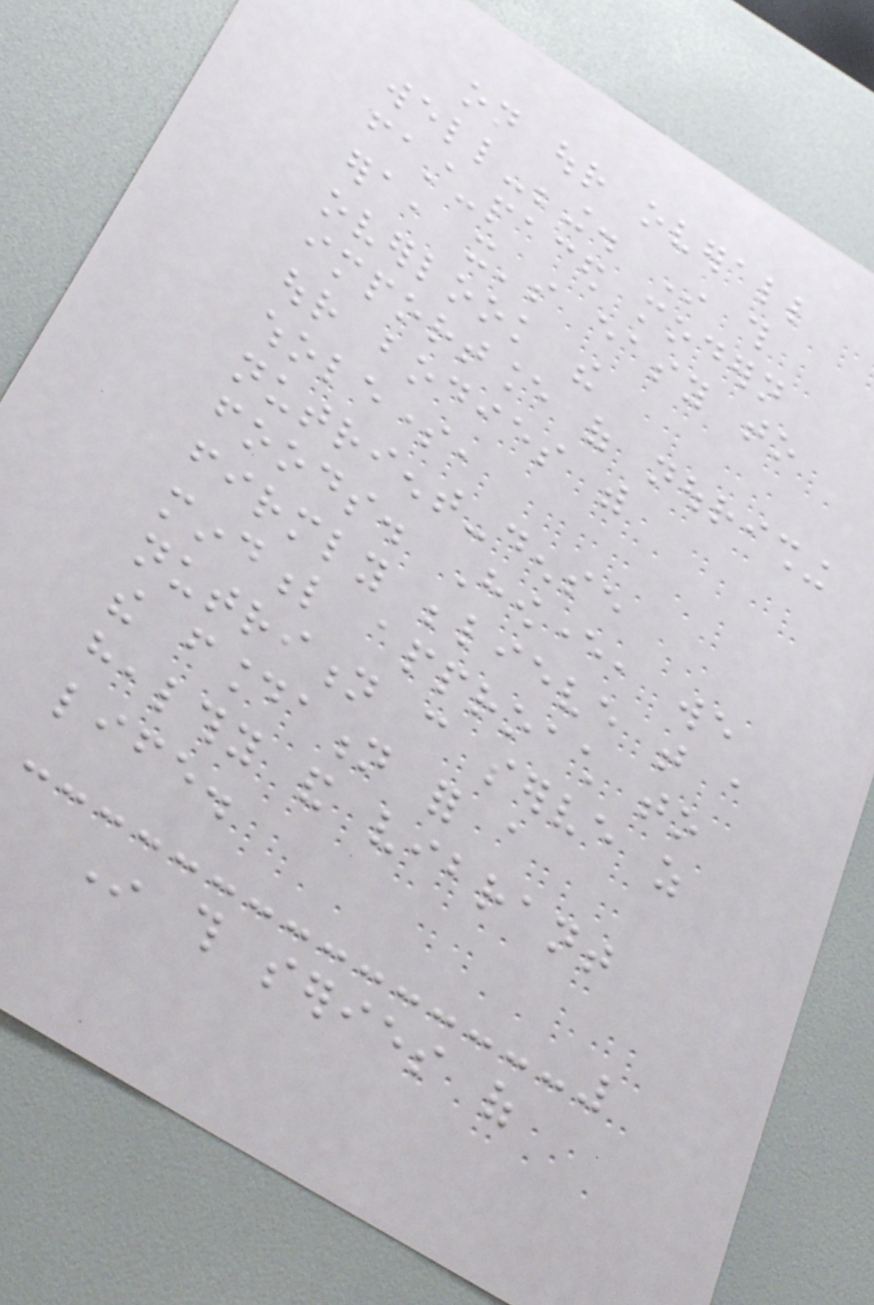on our overall
well-being. In this
fast-paced modern
era, it's easy to
overlook the
importance of nourishing
our bodies with
wholesome,
nutrient-dense
foods. However, we
firmly believe that a
mindful approach to
nutrition can serve as
the foundation for a
healthy and vibrant
life.
In this series of
